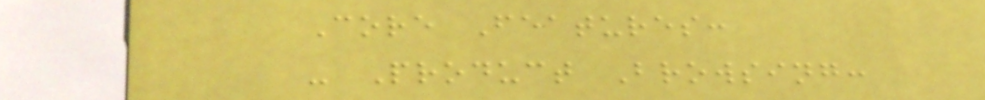Core Features:
- Product Browsing:
